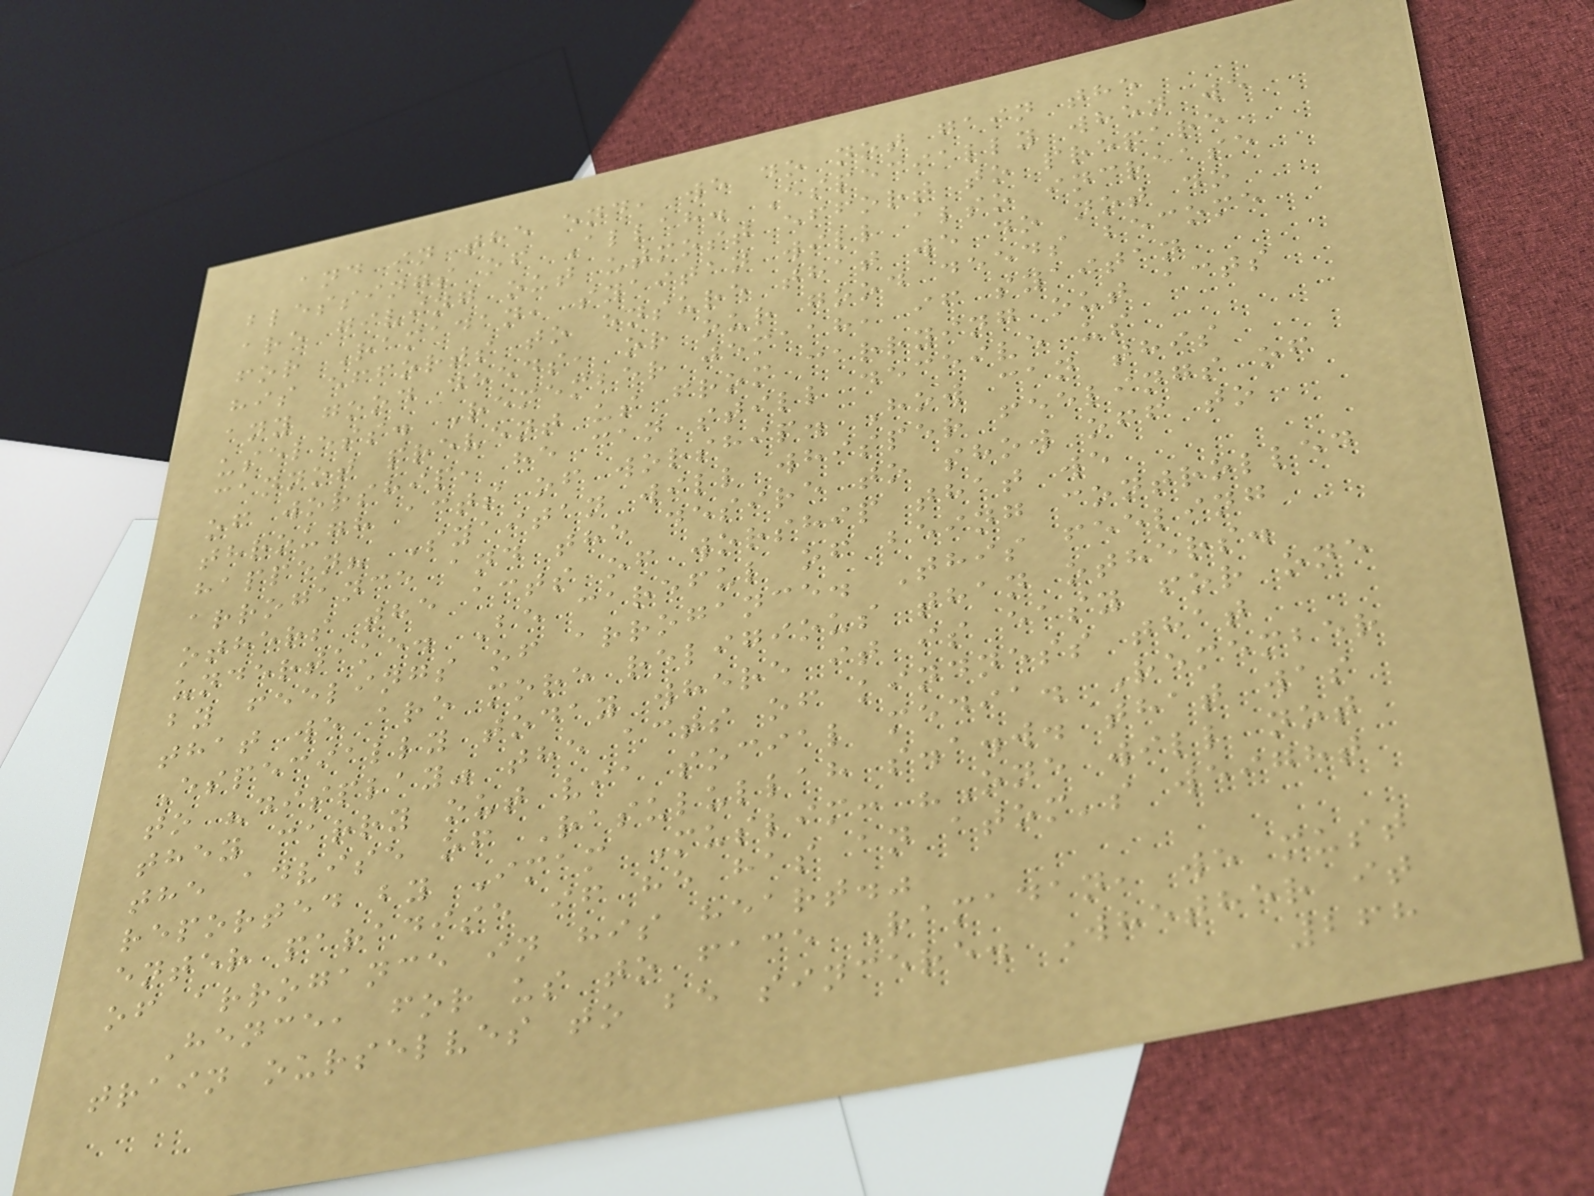and in the end, we do not gain the
blessings of Allah. Especially when we
are giving out utmost effort to prepare
for Ramadan, syaitan will also increase
his efforts to ensure that we do not do
any good deeds, or our good deeds become
useless. Remember jemaah, if syaitan
cannot prevent us from carrying out acts
of worship, he can still deceive us
through acts of worship. How can this
happen? Syaitan will whisper feelings of
arrogance and the desire to show off to
others the acts of worship that we
undertake. Be careful of being controlled
by feelings of arrogance. This feeling
that we are more religious than others.
Especially today where it is easy for one
to "display" the acts of kindness that
they carry out via social media. Remember
the advise of Rasulullah s.a.w. that was
reported by Imam Muslim: "One will not
enter paradise if he has an atom's weight
of arrogance in his heart."
Hence, for us to face Ramadan, we must
train ourselves to be sincere. Whether it
268
